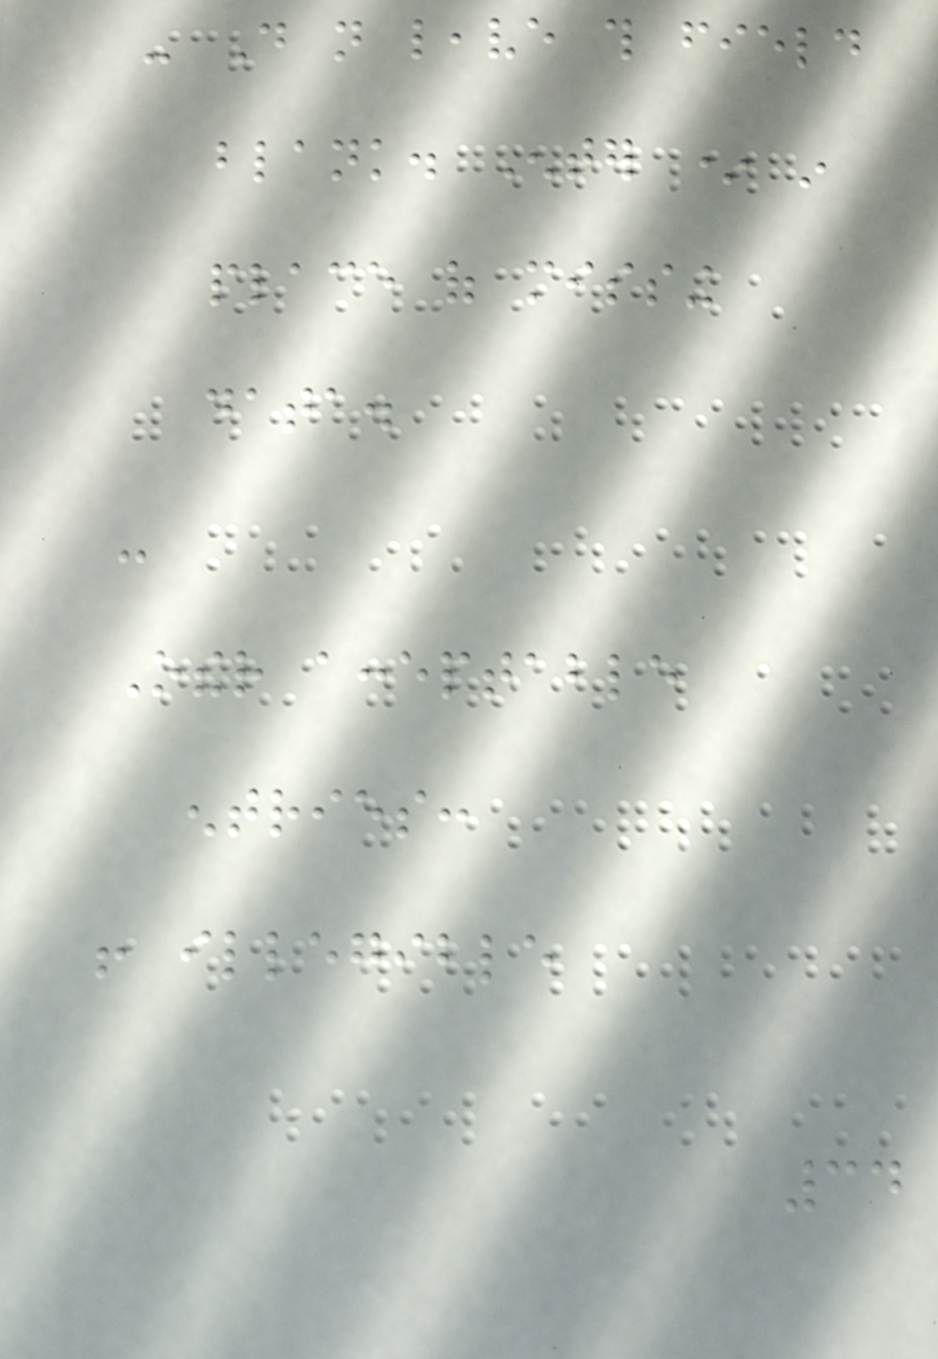- Do not leave this field
blank. Enter * in
place of missing
data.
-
Other acceptable
entries:
! illegible
34
